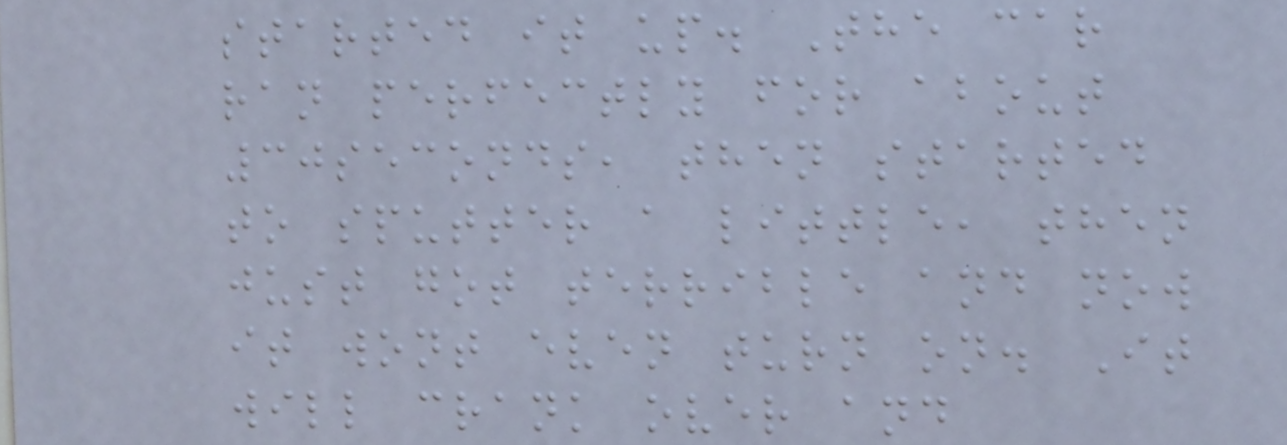started it up. The car
ran perfectly for about
30seconds, then started
to sputter a little, then
just got terrible and now
it wont even turn on. It
will crank over and
